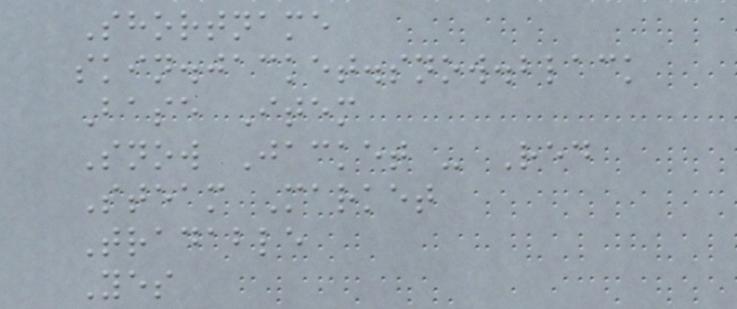Shortname
skin.jacket.snow.black
Base Item
Snow Jacket - Red
Steam Market
Tradable
Yes
